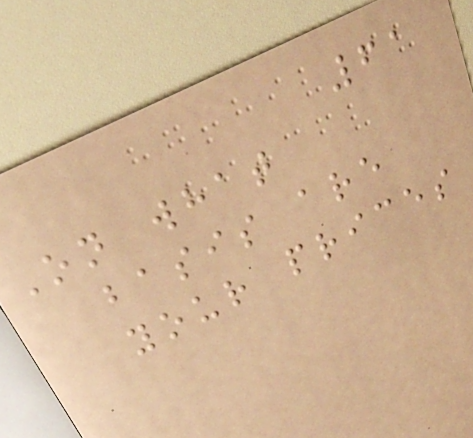61
On what
basis are
your prices
